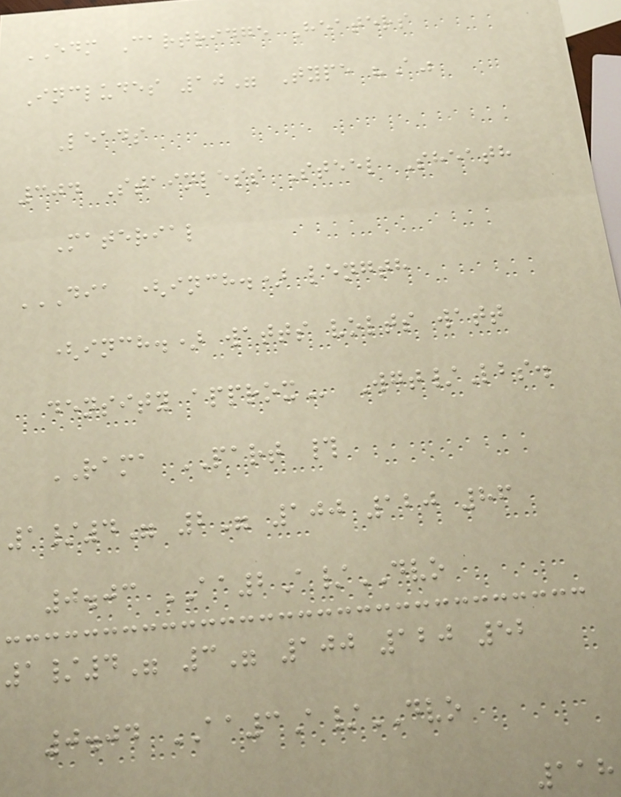EDM Cartridge Heaters
Includes 10" Type "A"
Leads
304 Stainless Steel Sheath
Material
DIA (INCH.) LENGTH
(INCH.) WATTS VOLTS WATT
DENSITY APPROX Wgt/Lbs.
RAMA PART #
1/4" 2" 100 120 86
0.03 AA2A/DVO
1/4" 3" 100 120 52
0.04 AA3A/DVO
118
